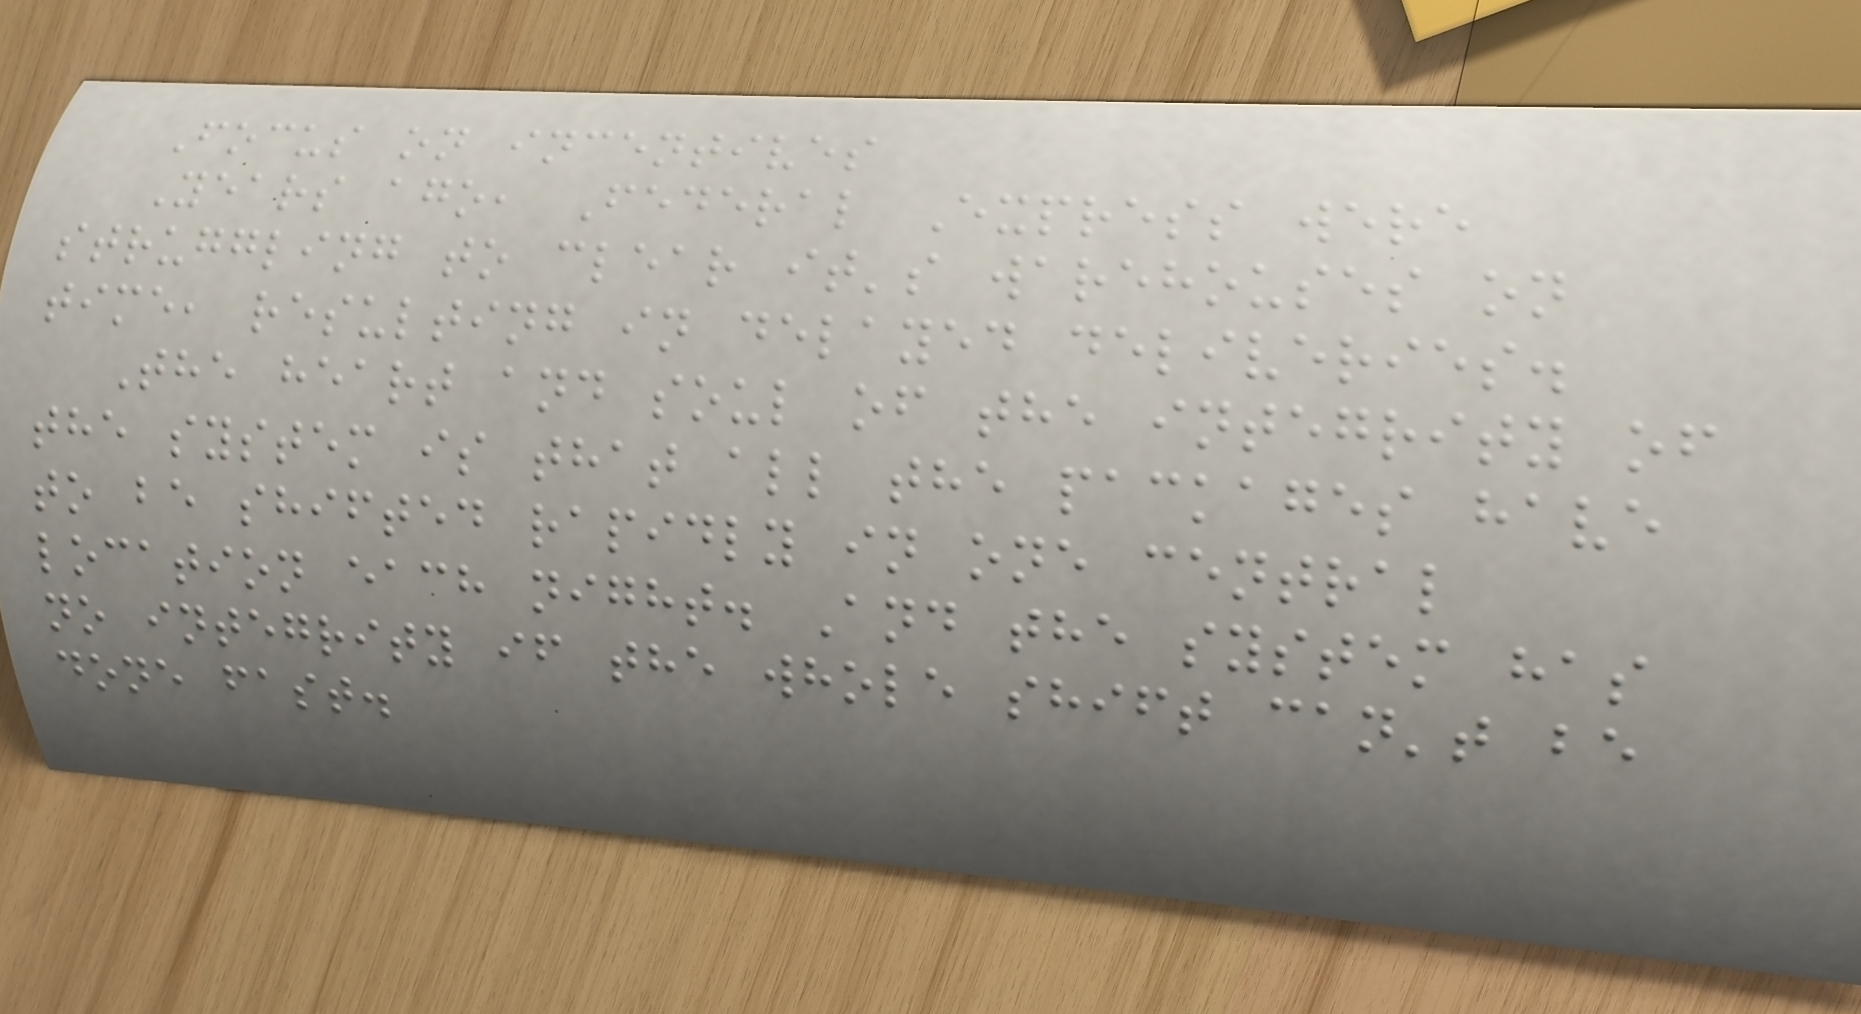Focus on incentives
Years ago, Federal Express were
struggling to clear it's warehouses on
time, resulting in delayed deliveries.
The heart and soul of the integrity of
the system is that all the packages have
to be shifted rapidly in one central
location each night. And the system has
no integrity if the whole shift can't be
done fast.
